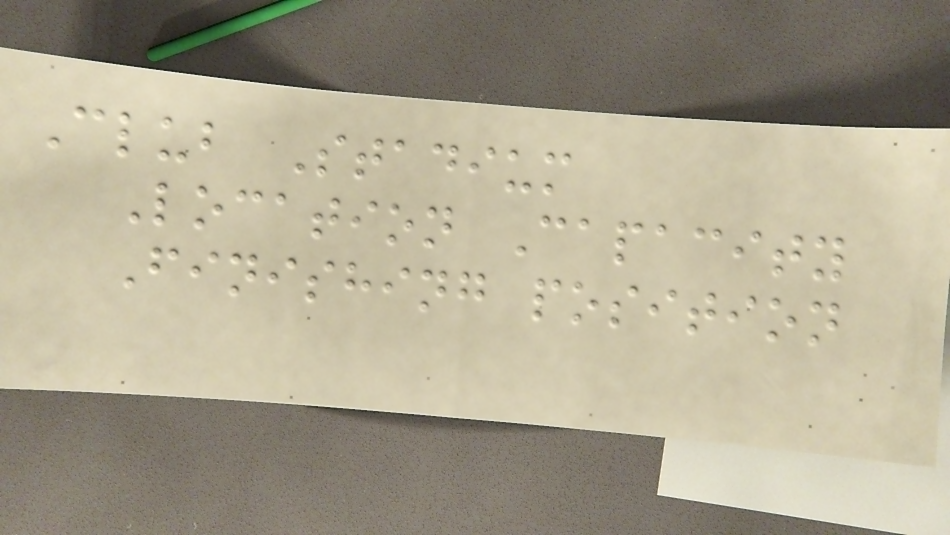Club Stadium
Location Capacity
Finishing position
